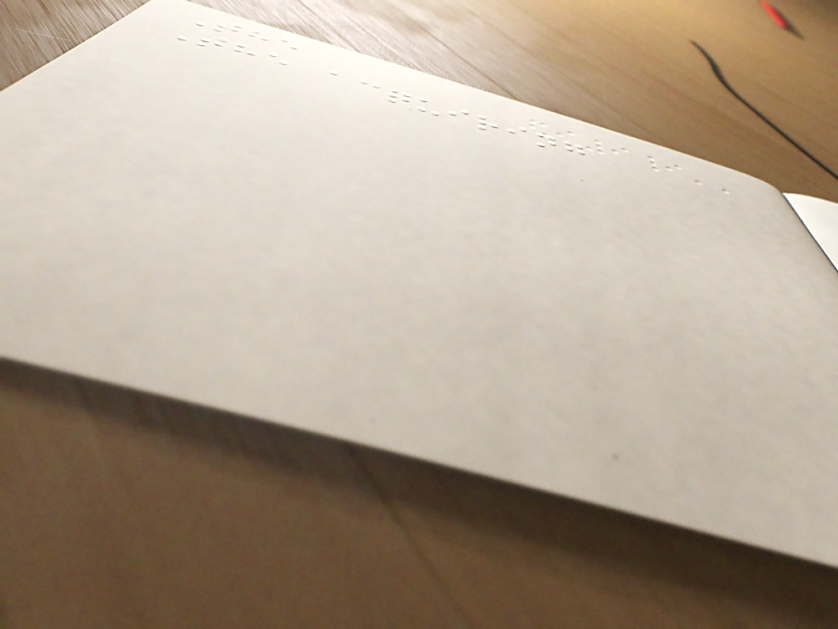The
The acquiring
